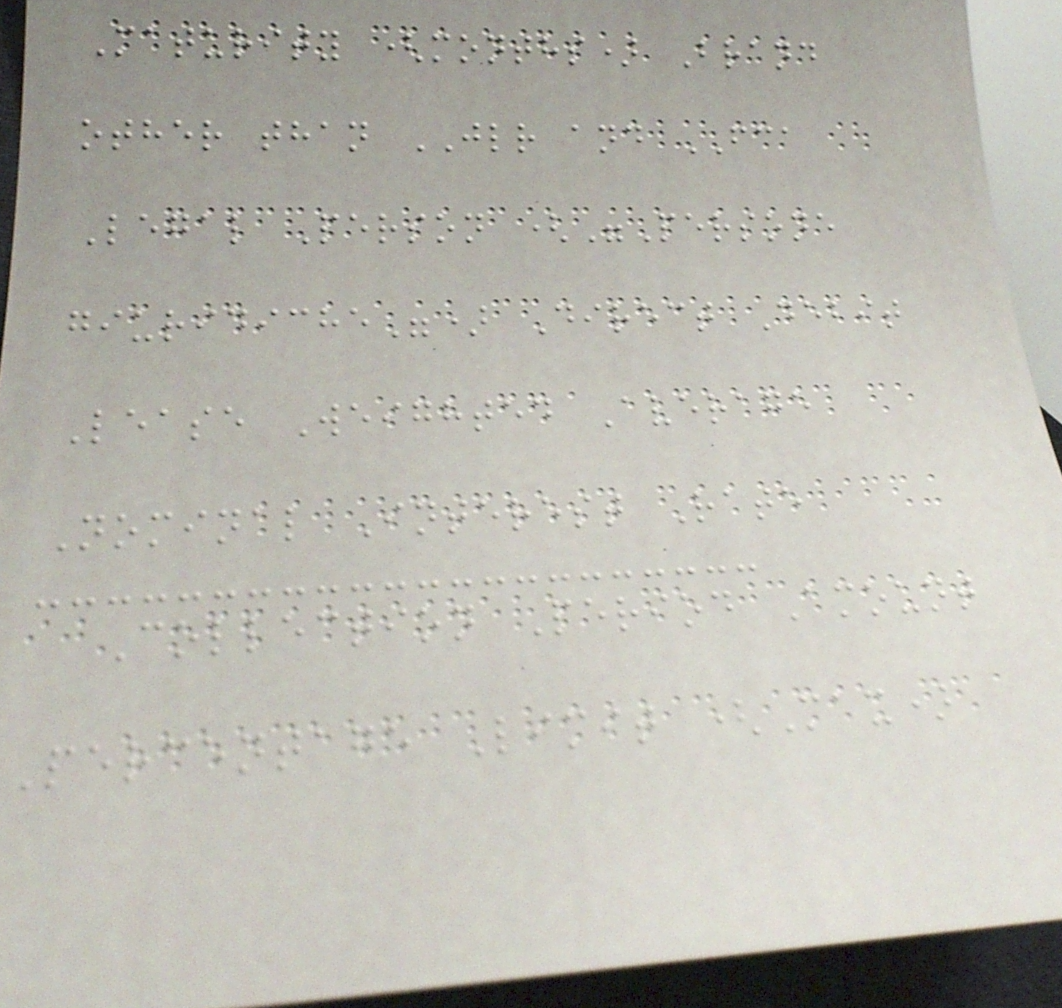Maturity (months) Brand
other than JLR and FCA
Legal Person ("Persone
giuridiche") Direct Debit
Lease Weighted Average
Nominal Interest Rate
Collection Period Amount
Percentage Limit (Max)
